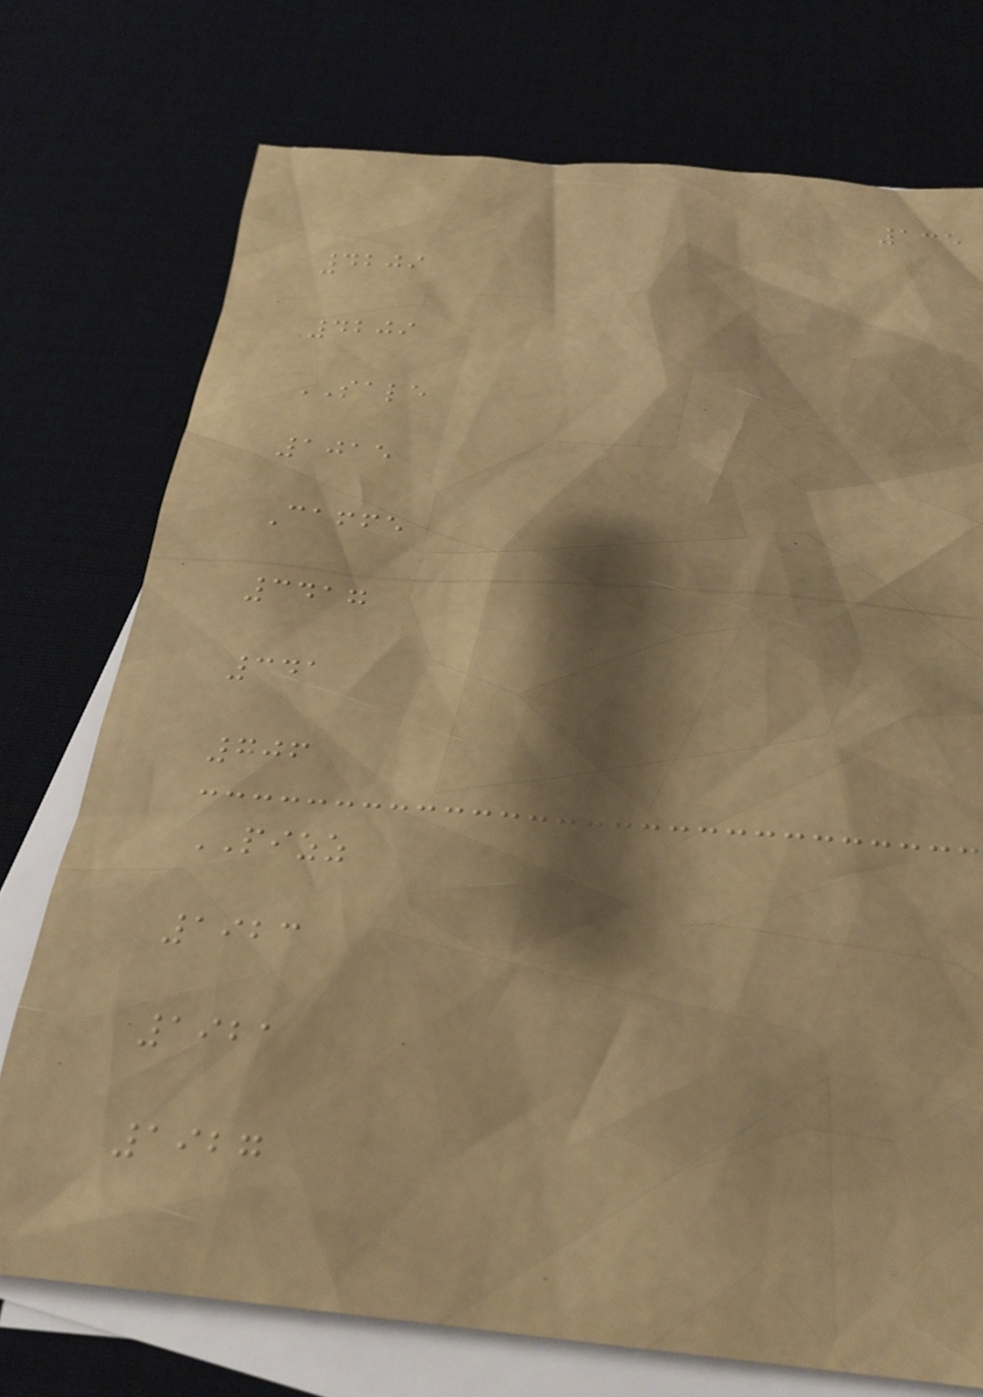135
4209
4209
SALE
1015
Caffe
3417
341
706
PIZZ
1923
1921
1927
